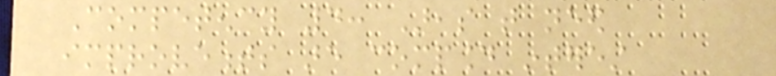Competency 4: Areas that need
improvements are compound interest
